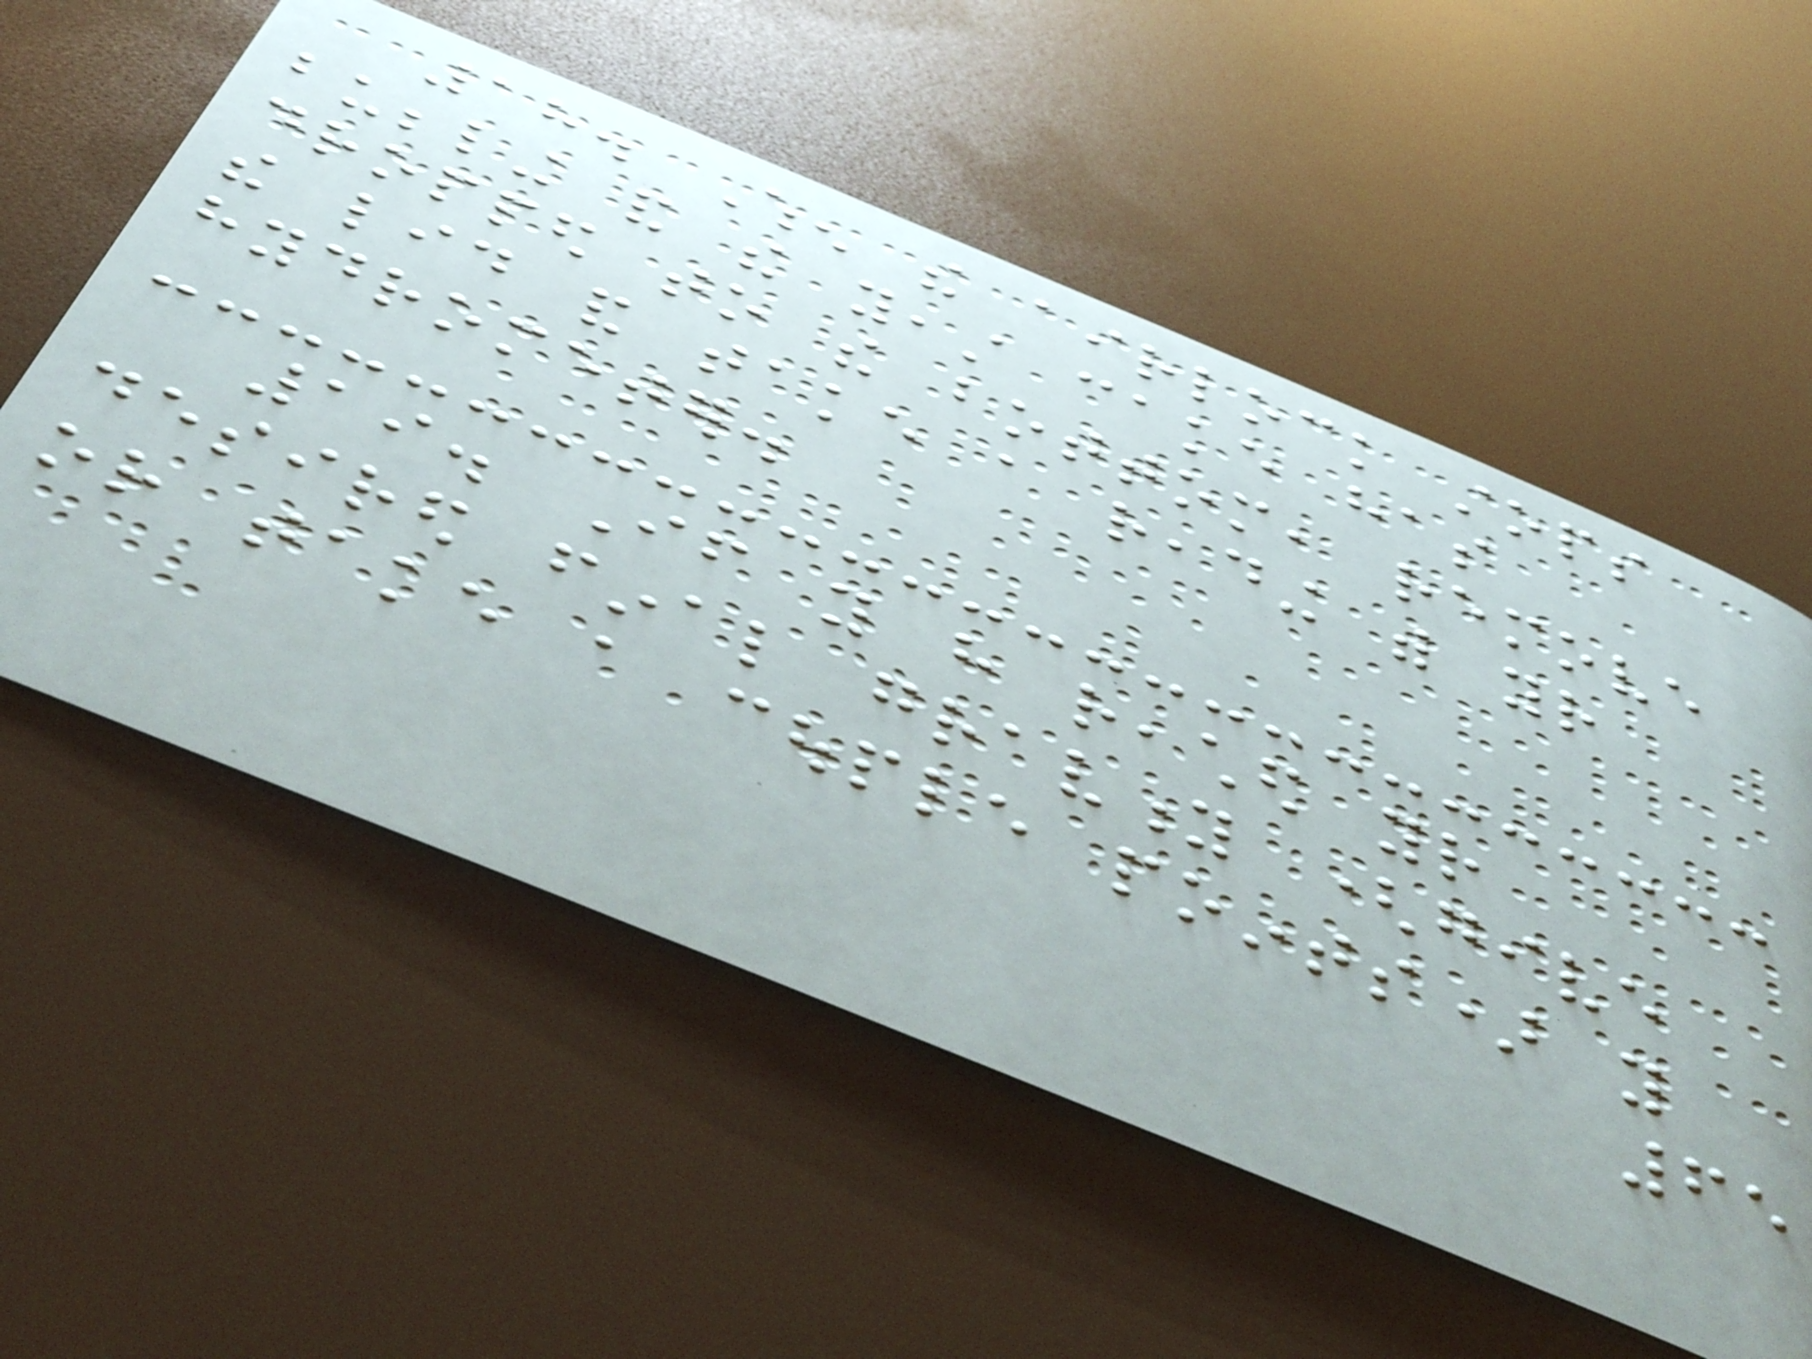18. When the airlock stops
bubbling and the yeast cake has
dropped to the bottom, remove
the lid and take a reading with your
hydrometer.
19. If you have reached your
desired final gravity (give
or take a couple points) you
65
